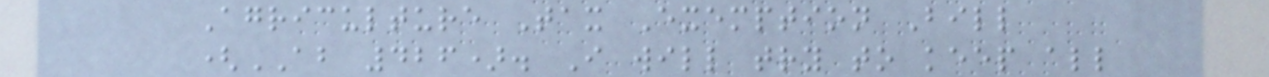Agriculture Tax Exemption Bill
(AB 426). I will try to keep all
